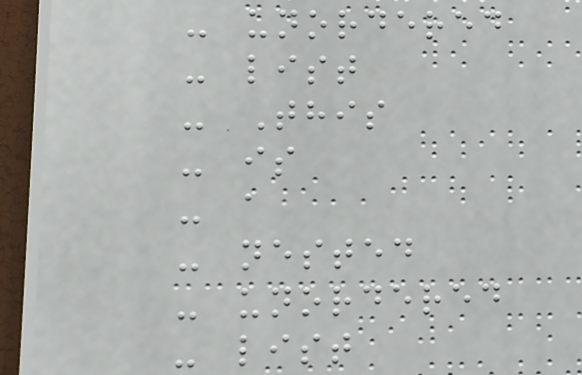- unordered
- list
- This
- is
- a
- nested
- unordered
- list
